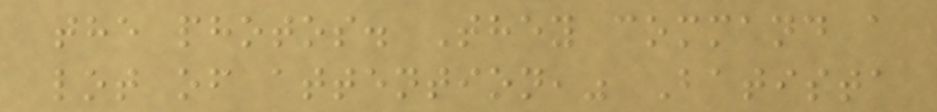the photos. They command a
lot of attention," Batista
